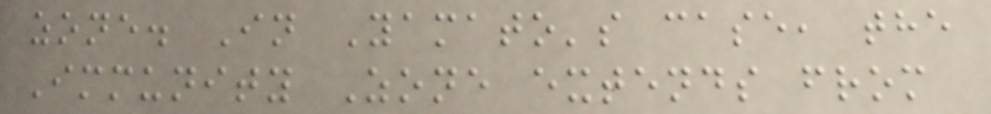zone. In Yamato's case, the
Immunity Zone extends from
